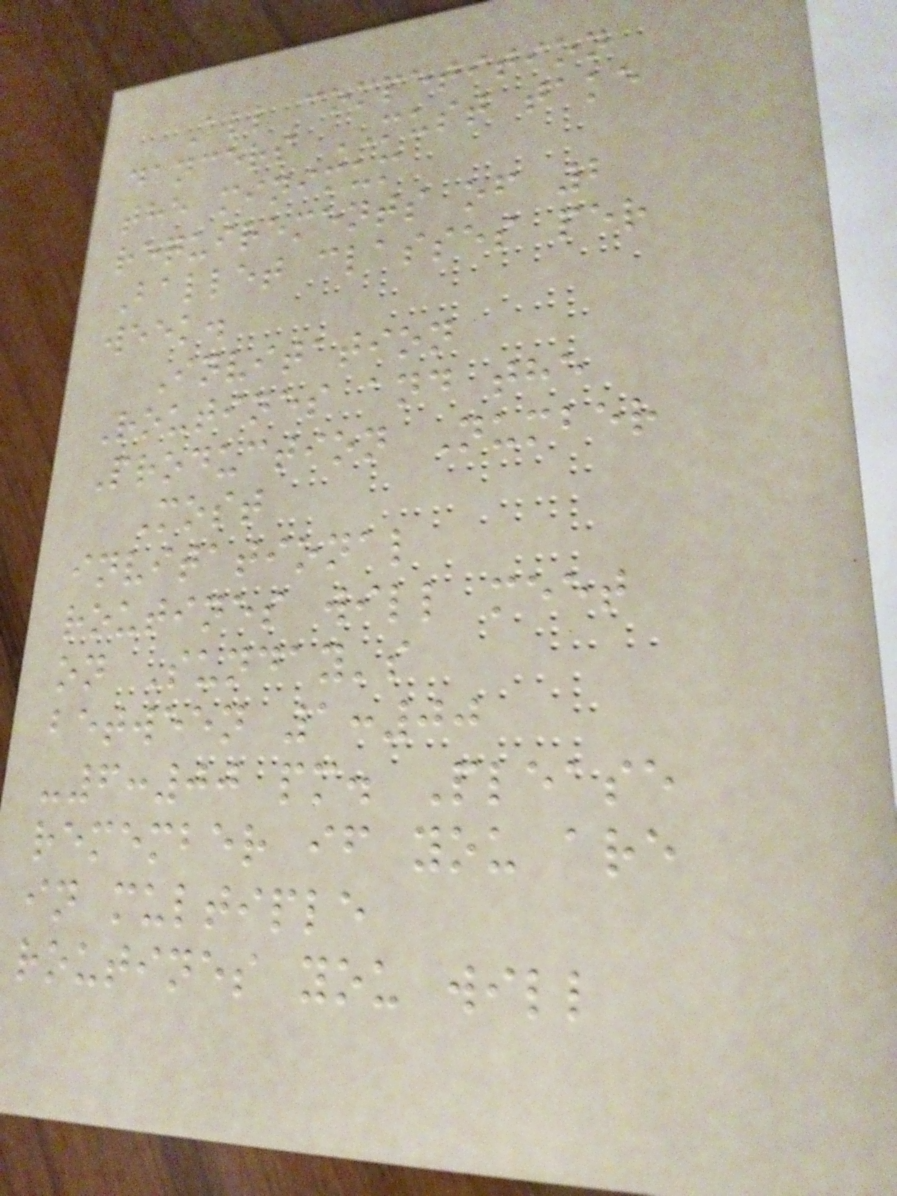All competition
dancers MUST take
the minimum
requirements of 2
Ballet classes per
week.
Invitation
Routines and the
Production Number
Most
invitational
routines will meet
on Sunday's
between 1:00
-6:00 pm. Please
remember if you are
in multiple
routines you will
